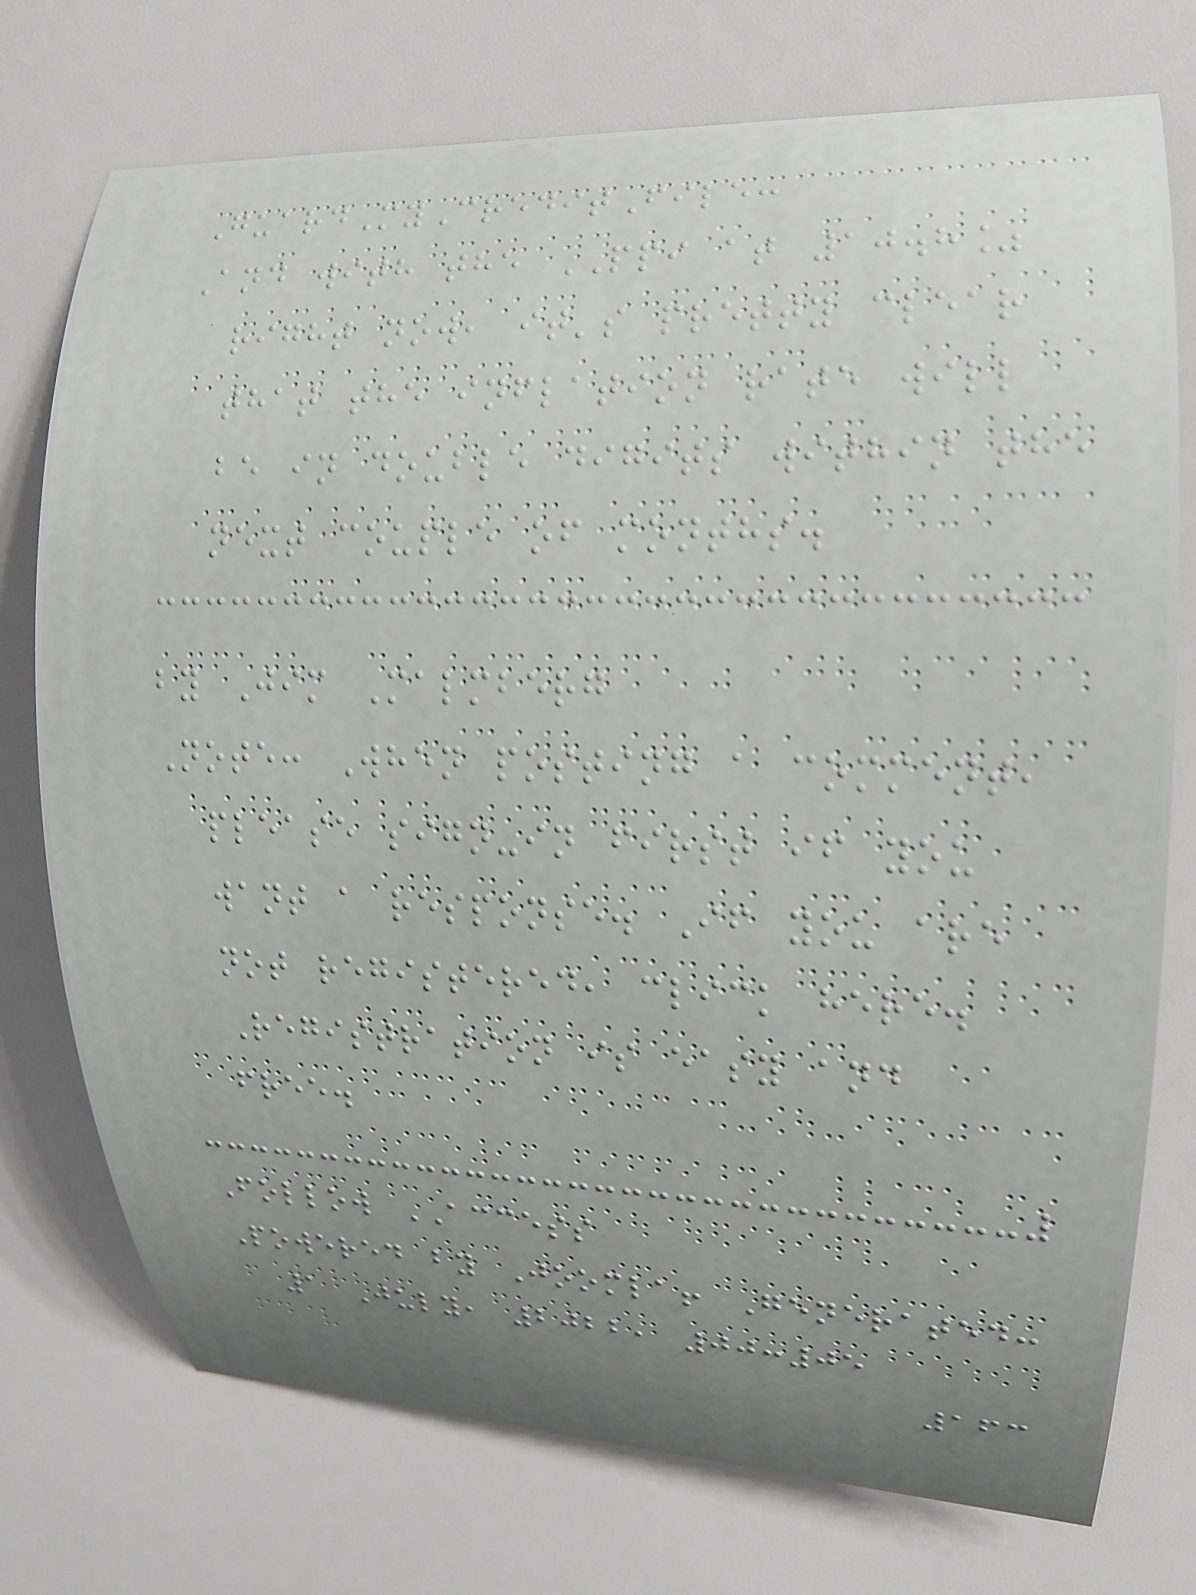GuardMyCreditFile:
And with the PPI at 10.8%
right now, it's pretty clear
that the inflation rate will
be in double digits within the
next couple of months.
by Jim Malmberg
Note: When posting a comment,
please sign-in first if you
want a response. If you are
not registered, click here.
Registration is easy and
free.
Follow ACCESS
Powered by Joomla! Generated:
1 July, 2022, 00:05
163
